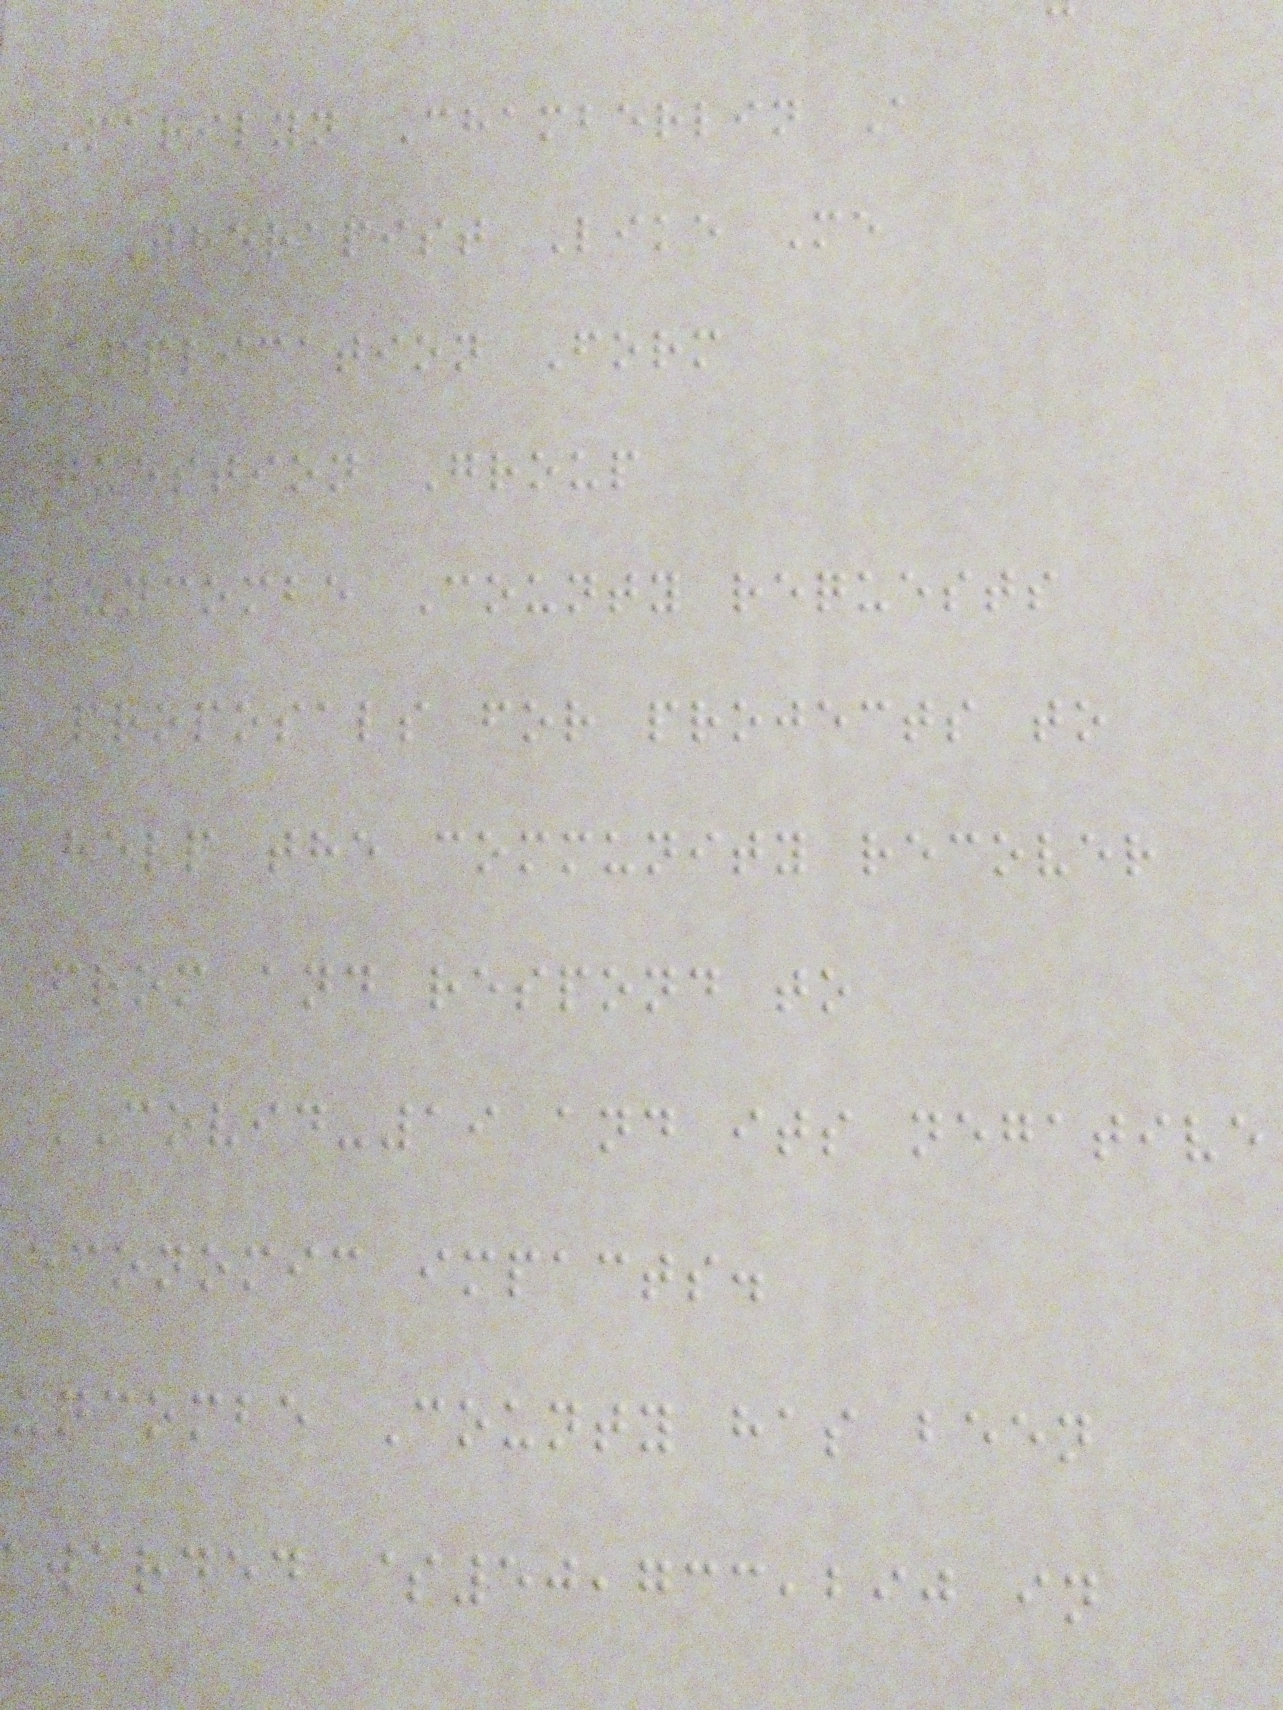Marilyn Chamberlin A
Therapist Like Me
Application Form
Question Group
Buncombe County requests
proposals for projects to
help the community recover
from and respond to
COVID-19 and its negative
economic impacts.
uncombe County has been
warded $50,733,290 in
